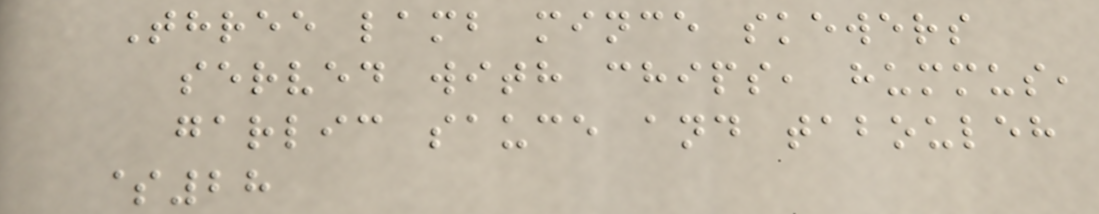Three lamb mince skewers
served with chips, hummus,
garlic sauce and tabouleh
$28
